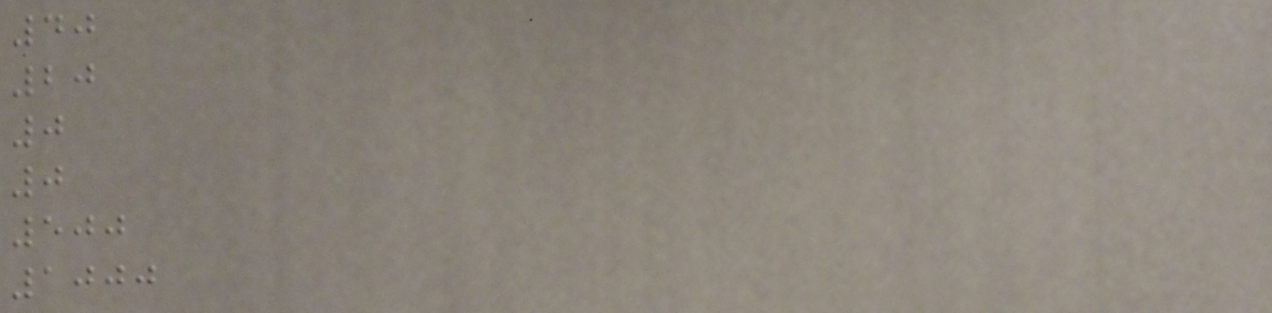40
20
0
0
500
1000
